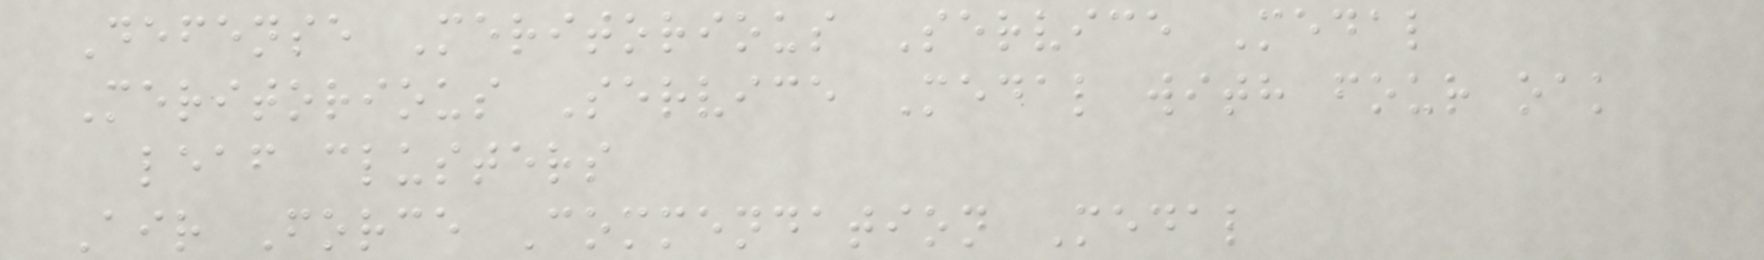Defense Meritorious Service Medal
Meritorious Service Medal with four oak
leaf clusters
Air Force Commendation Medal
